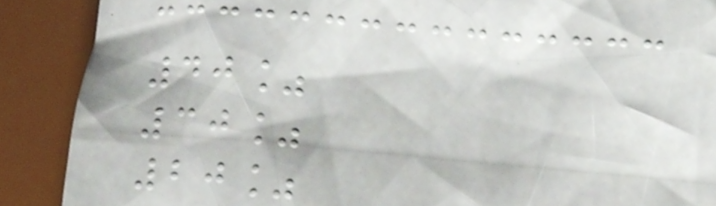40%
30%
20%
